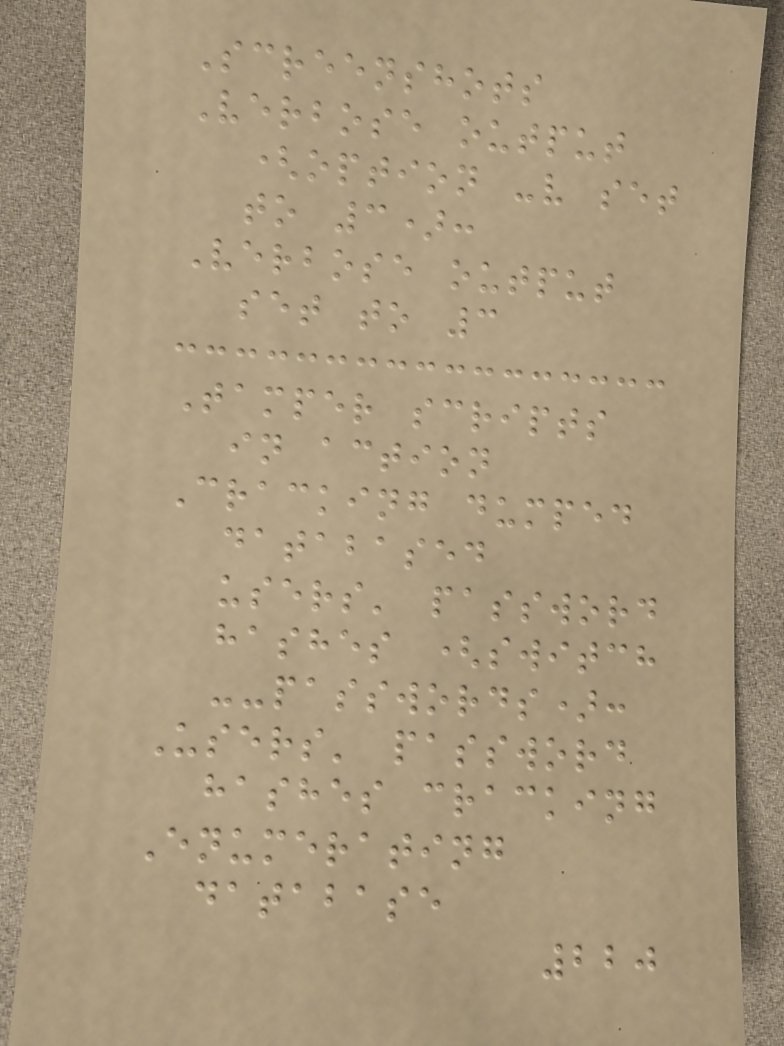Screenshots
Verbose output
(option -v set
to 3):
Verbose output
set to 3
Tamper scripts
in action
Cracking dumped
databased
users' password
hashes (switch
--passwords):
Users' password
hashes cracking
Enumerating
database
220
